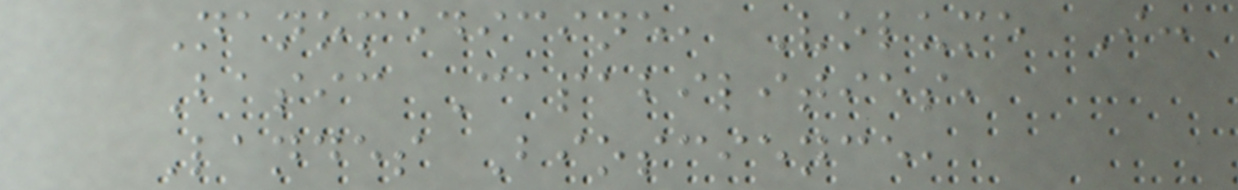Nanomedicine, Volume I:
Basic Capabilities,
Landes Bioscience,
